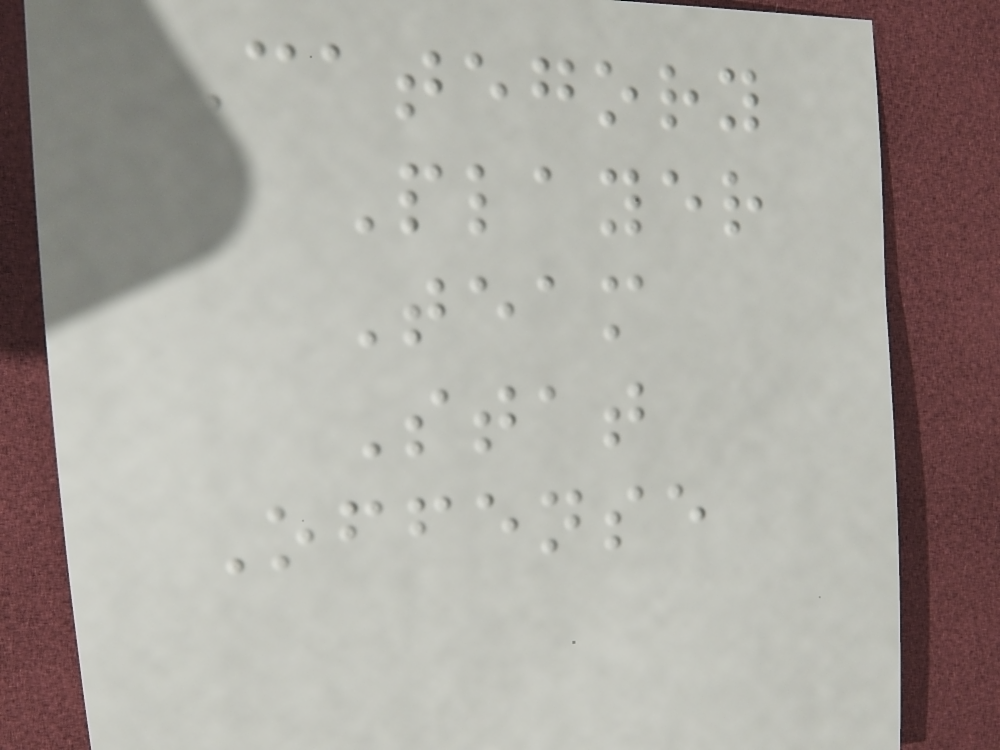Category
Player
Team
Stat
Offense
